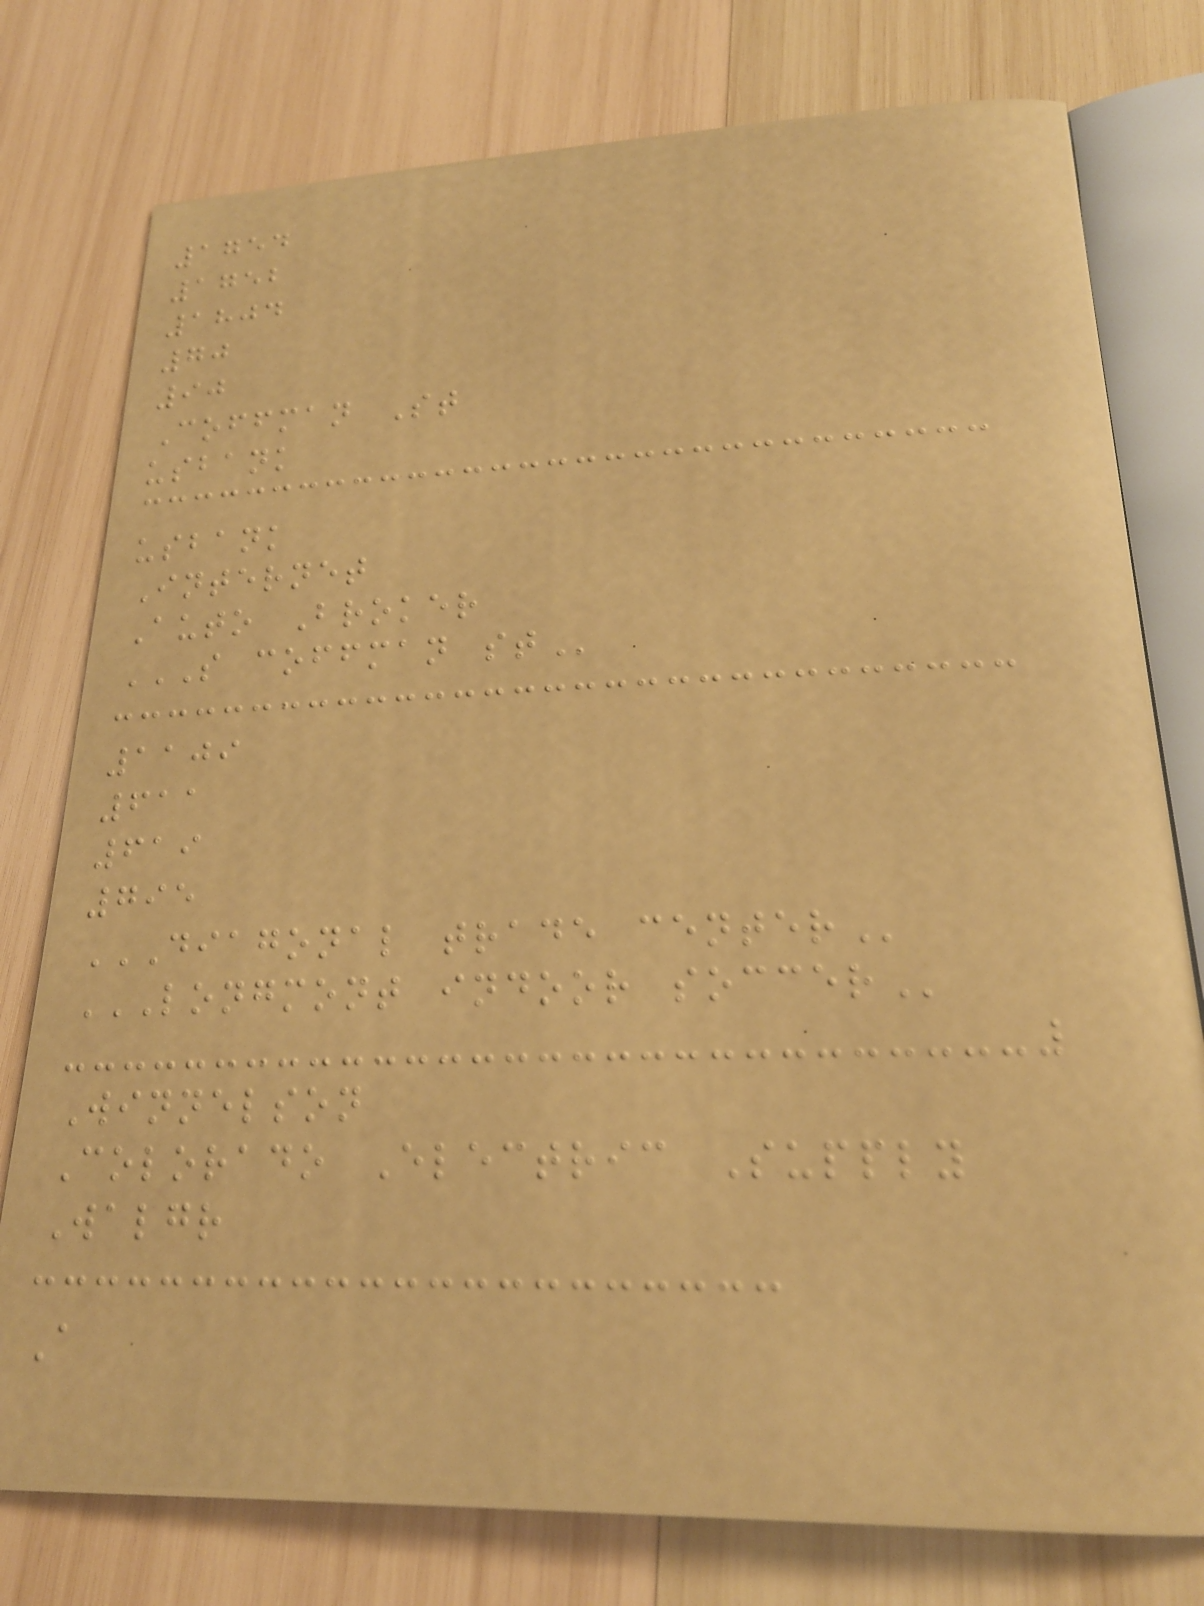1754
1752
1804
70
90
Coffman St
usbank
usbank
Internet
Auto Broker
S COFFMAN ST
1109
611
619
795
DIAGONAL TRADE CENTER
LONGMONT INDOOR SOCCER
Winnelson
Colorado Electric Supply
Walgr
A
